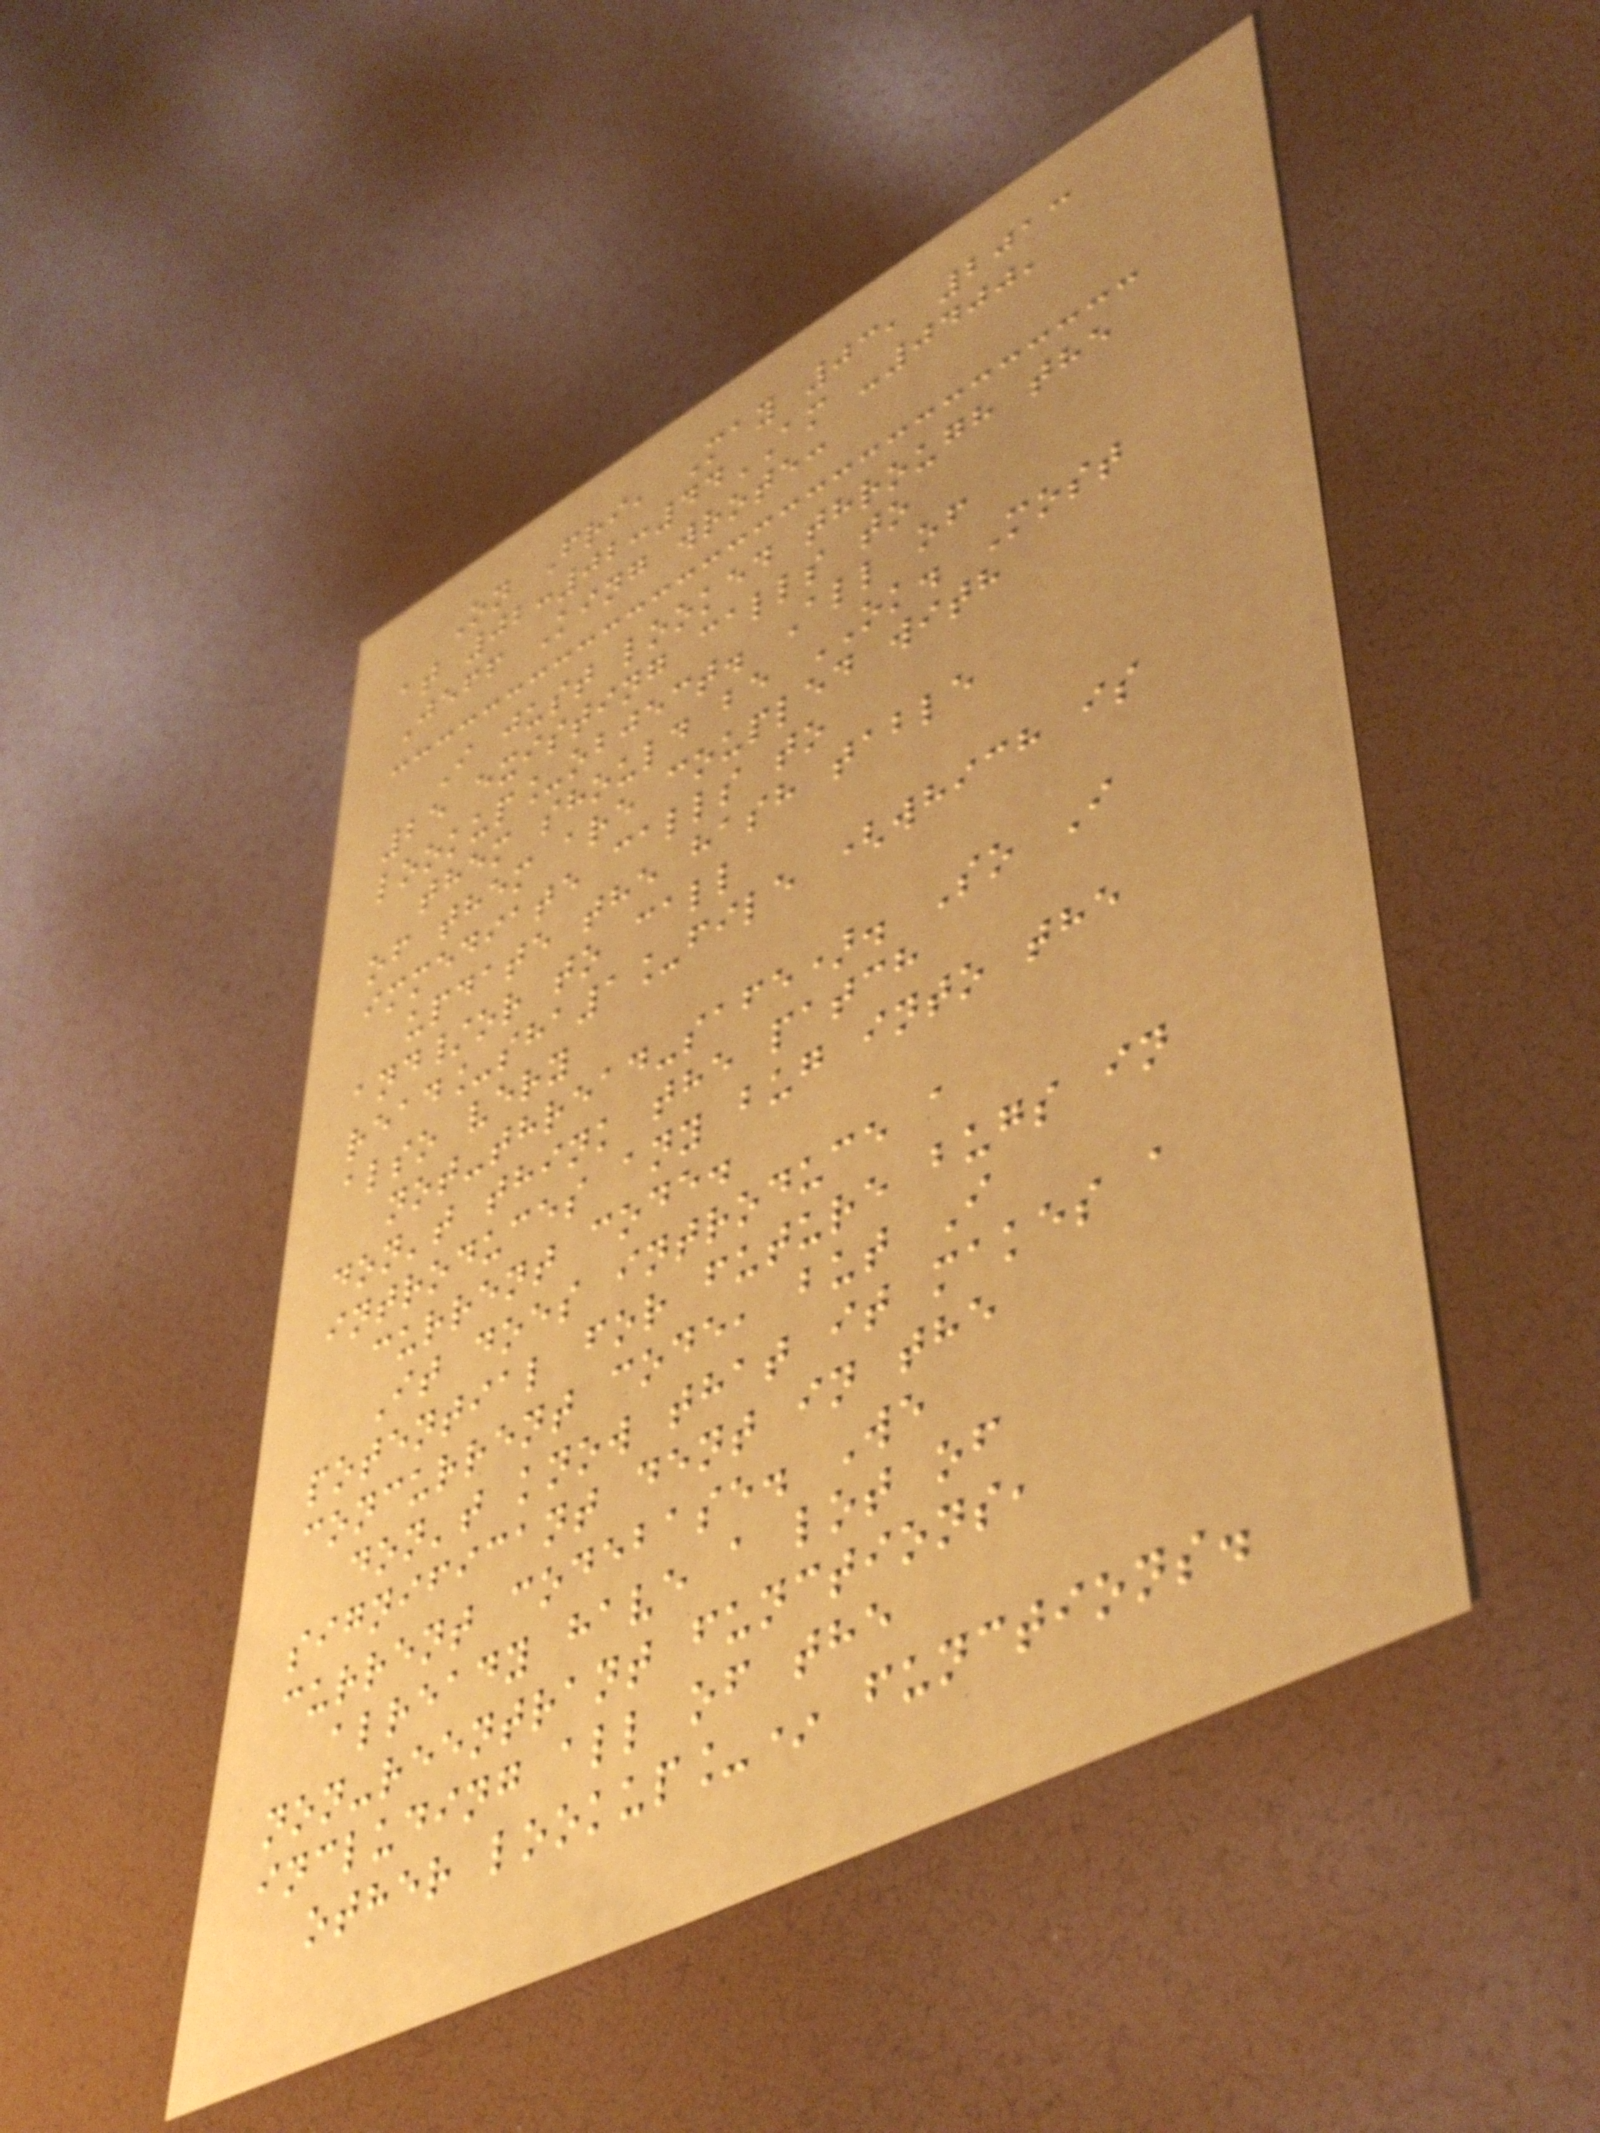On Fri, May 03, 2013
at 02:02:44AM -0400,
Jeff King wrote:
I just looked through the
25 existing calls to
lookup_object. All of
them should be OK. Most
of them are coupled with
immediate calls to
update the hash table
and/or to call
read_sha1_file (which is
also very
not-thread-safe). So I
don't think the patch
introduces any bug into the
current code.
It does introduce a
potential for future bugs in
concurrent code, but I
don't know that it makes a
significant dent in the
current codebase. We
already have a lot of
non-reentrant functions,
including all of the
other lookup_* functions.
